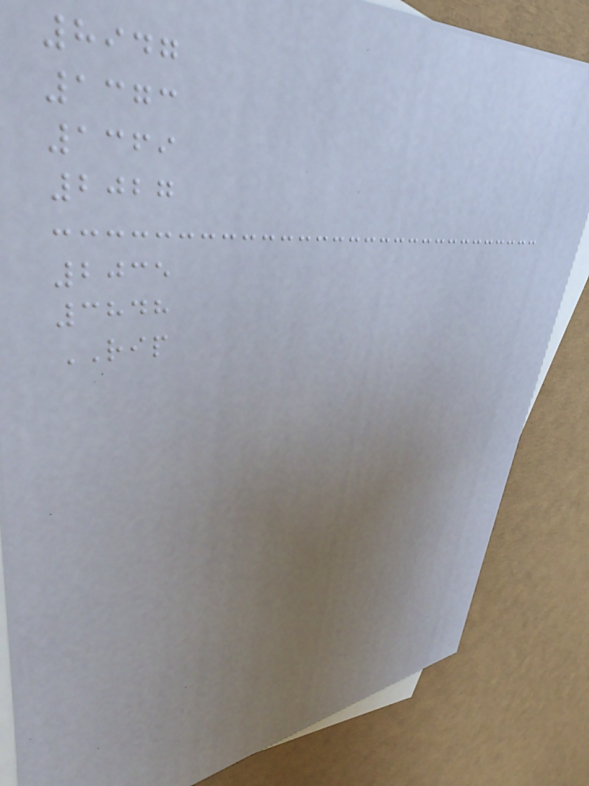8947
1373
1369
2027
2035
3848
RIP
